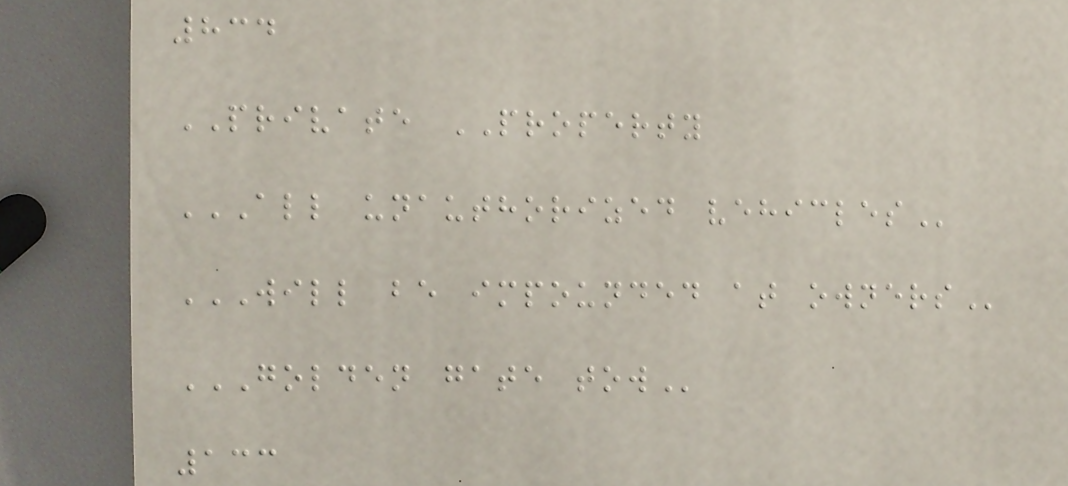834
PRIVATE PROPERTY
ALL UNAUTHORIZED VEHICLES
WILL BE IMPOUNDED AT OWNERS
GOLDEN GATE TOW
133
